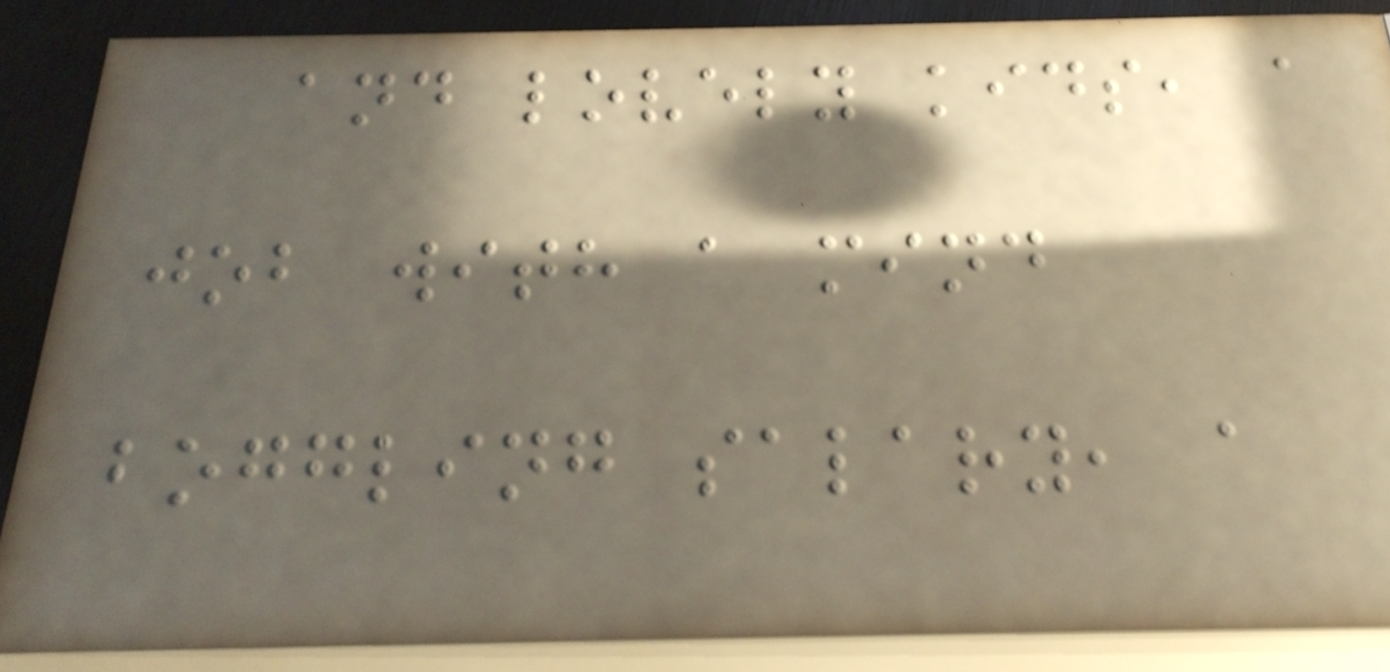and lovely kids, a
job with a mind
boggling salary, a
